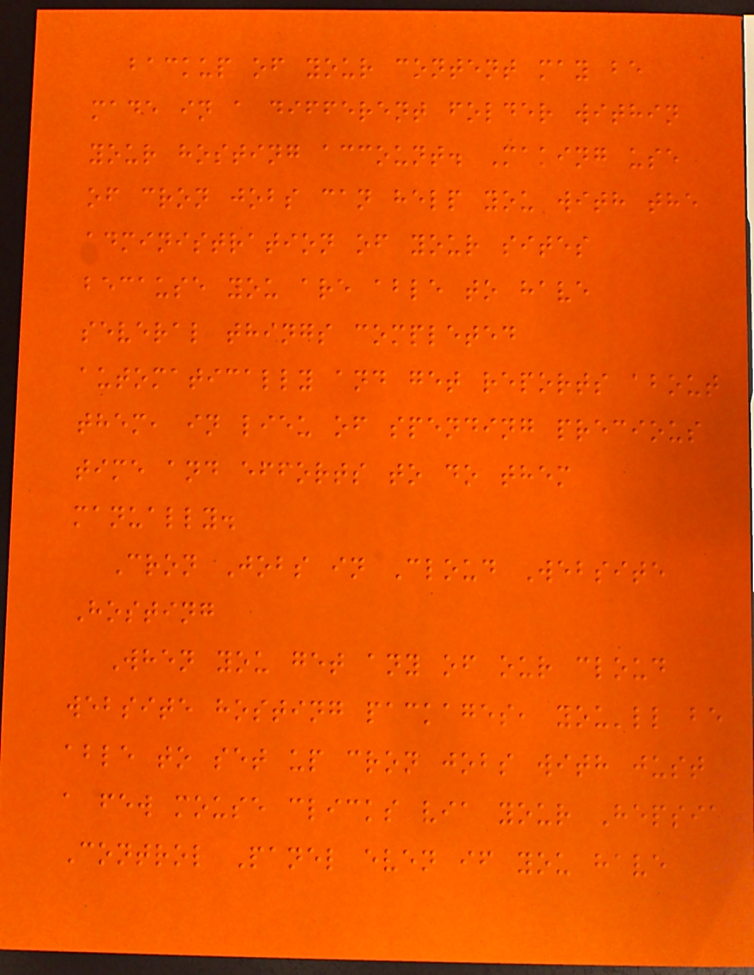backup of your content may be
made in a different folder within
your hosting account. Making use
of cron jobs can help you with the
administration of your sites
because you are able to have
several things completed
automatically and get reports about
them, in lieu of spending precious
time and efforts to do them
manually.
Cron Jobs in Cloud Website
Hosting
When you get any of our cloud
website hosting packages, you'll be
able to set up cron jobs with just
a few mouse clicks via your Hepsia
Control Panel even if you have
